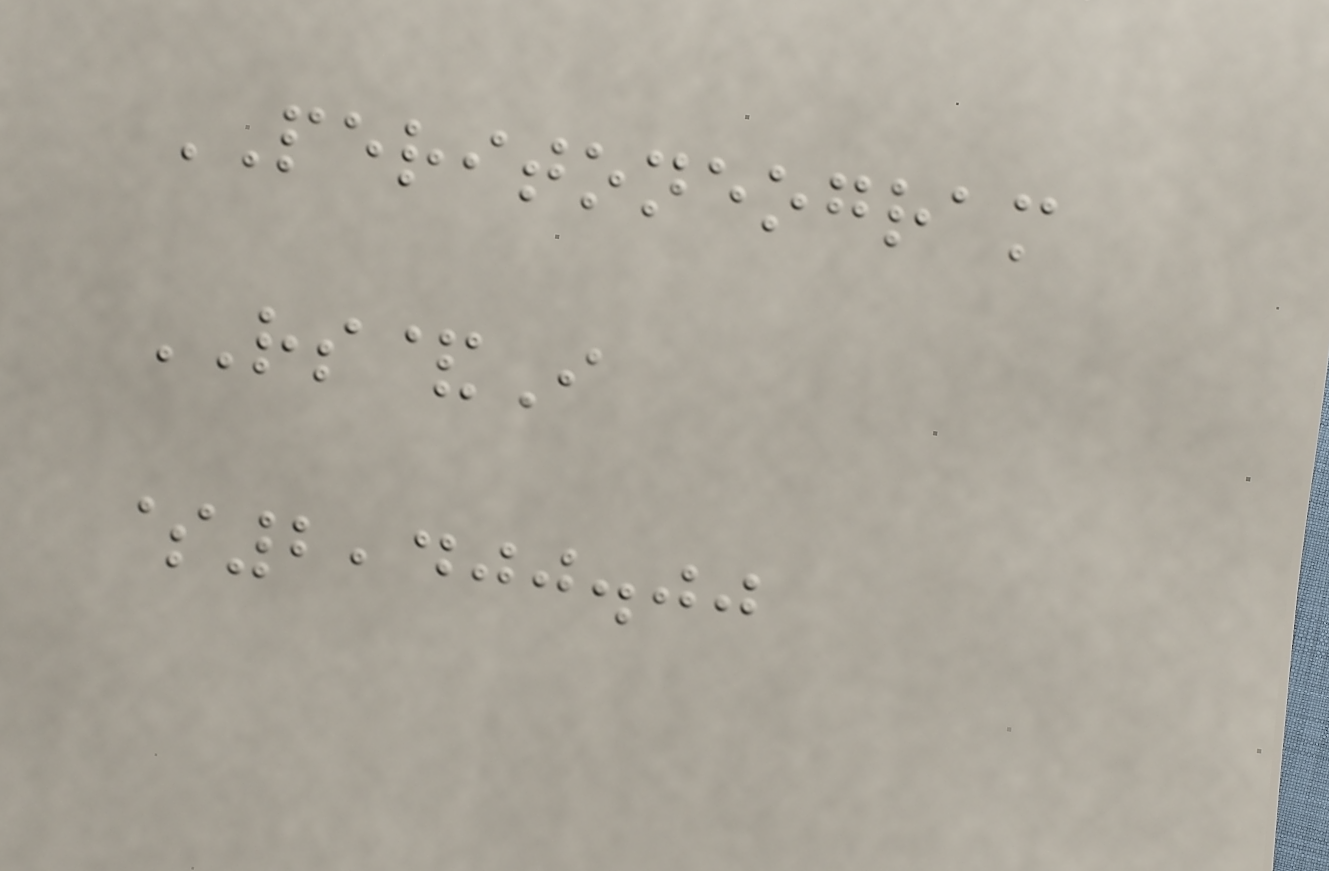PERITONEOGRAM
RS&I
$2,400.00
